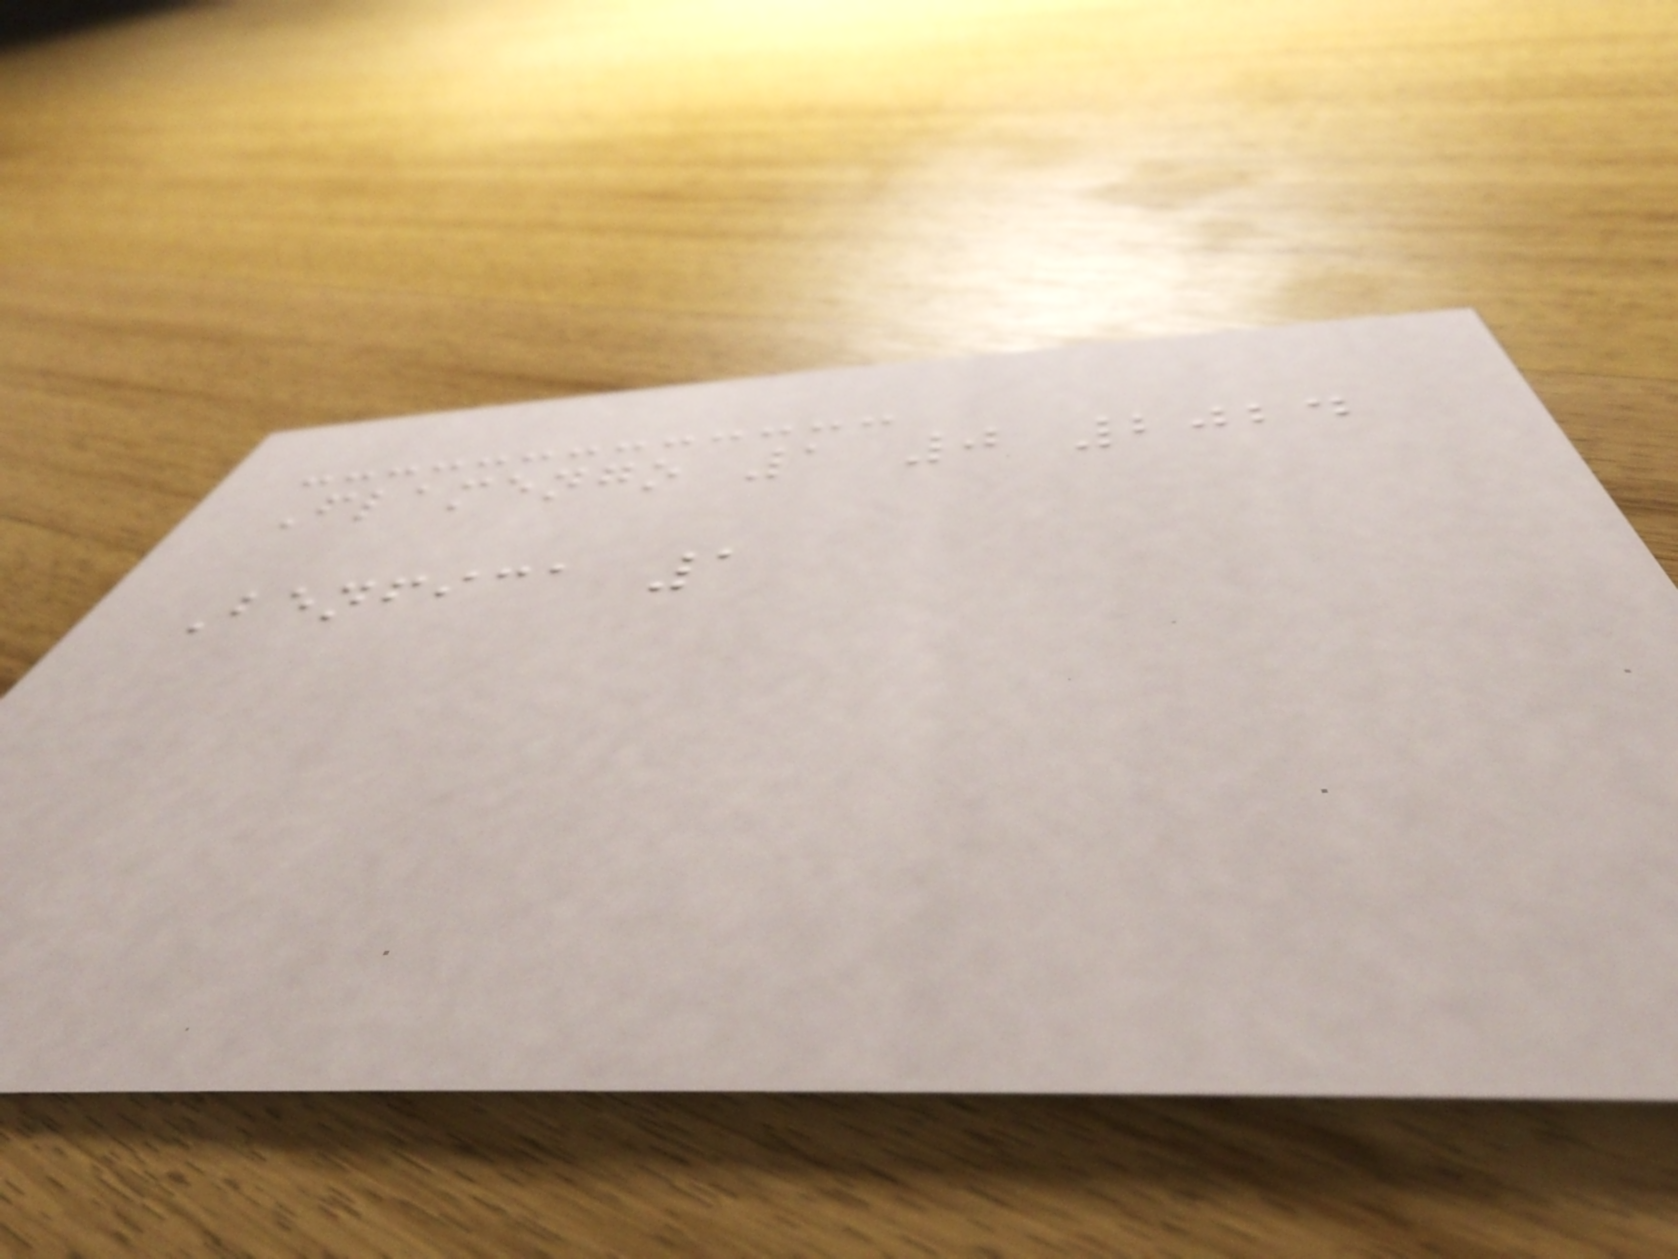Flamengo 1 0 2024
Benfica 1
